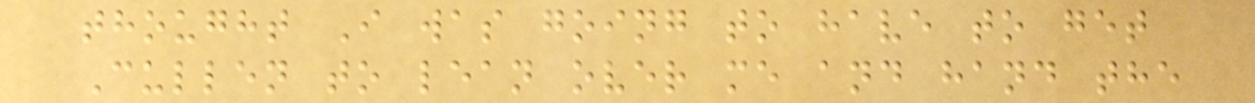thought I was going to have to get
Cullen to lean over me and hand the
